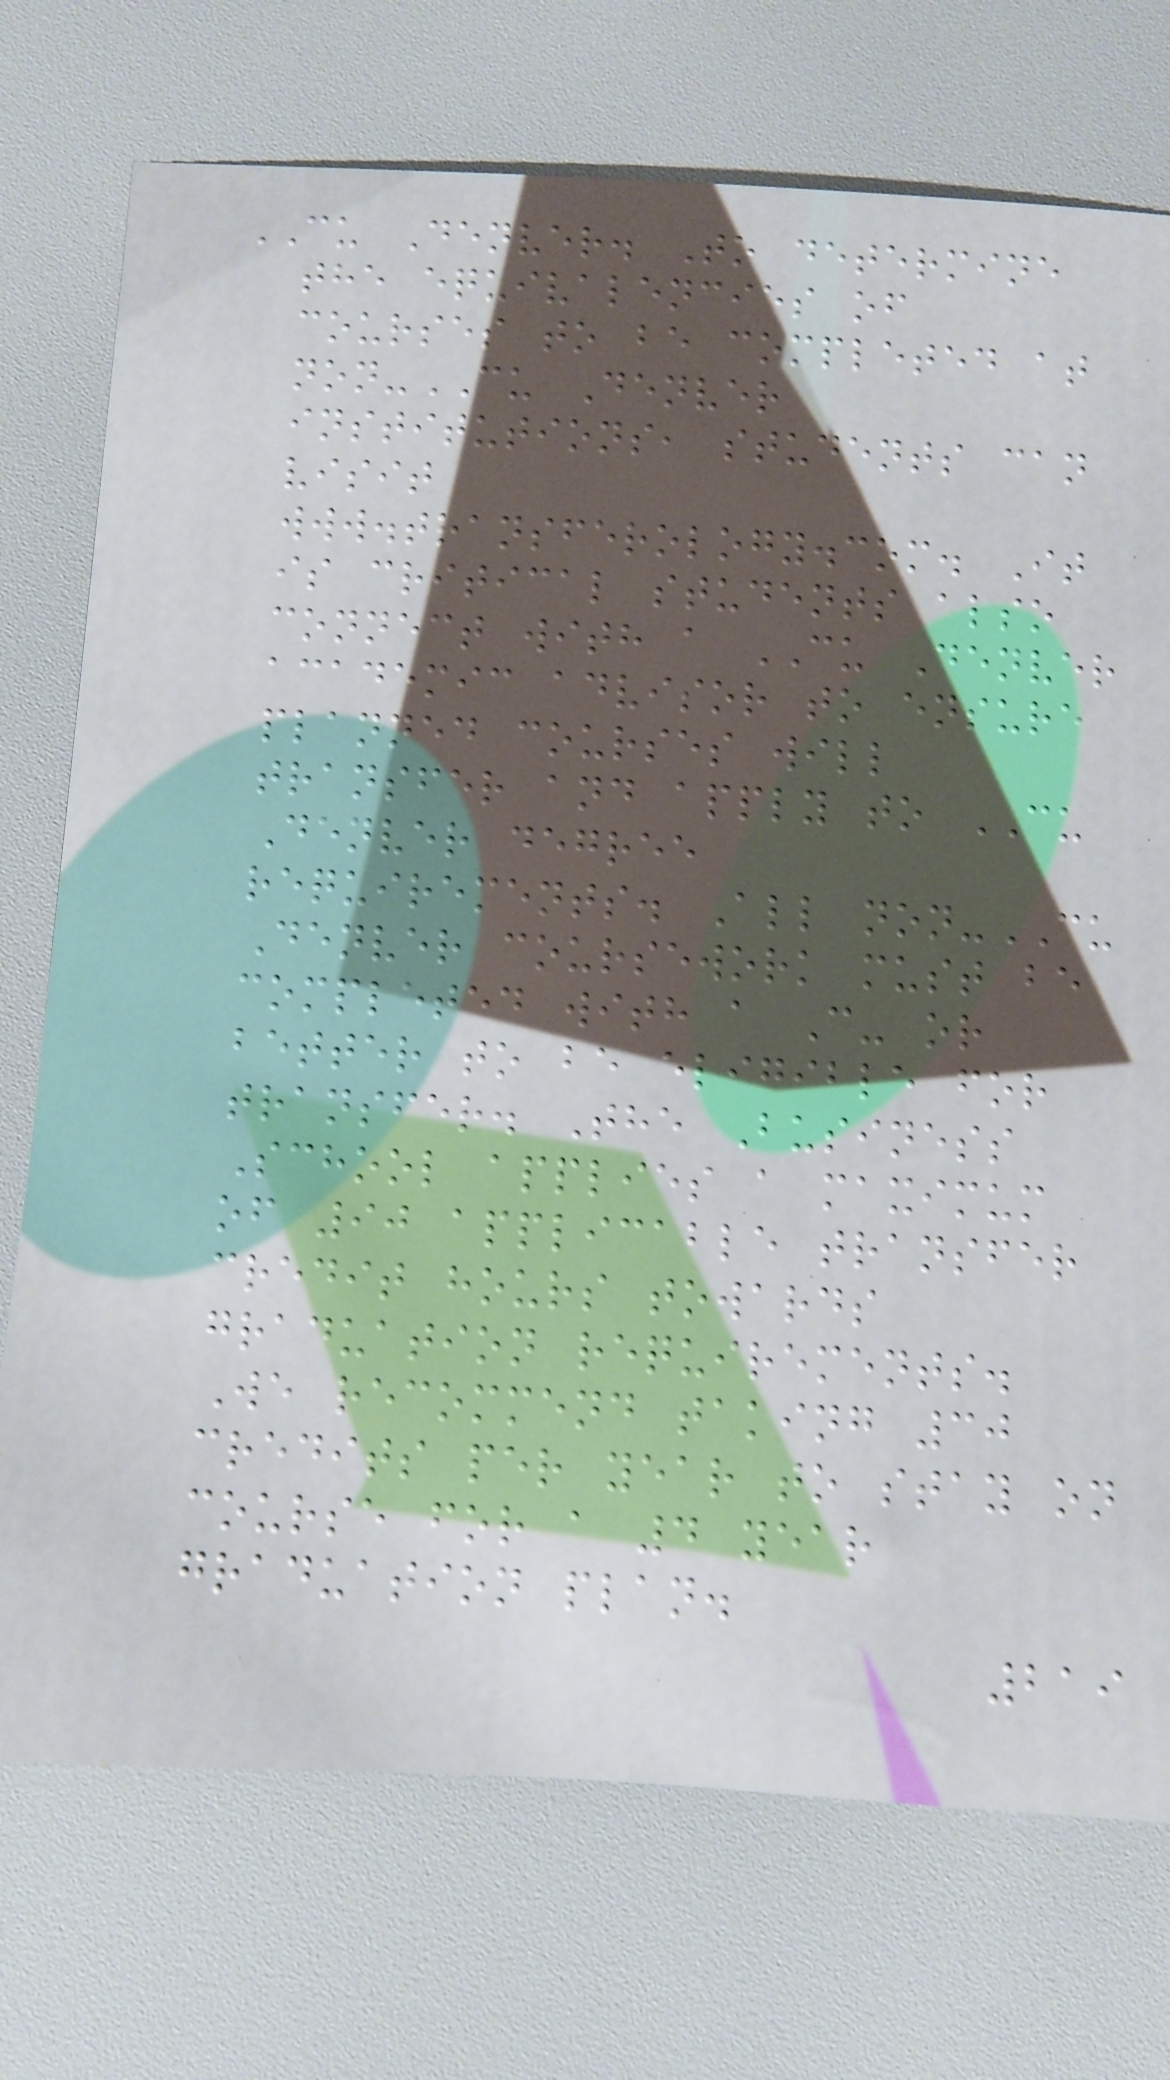CU Denver. To determine
the equivalencies of
courses to be completed at
non-CU Denver
institutions, students can
visit
www.transferology.com. It
is critical students also
connect with a CU Denver
academic advisor to ensure
planned courses will
transfer and apply to CU
Denver degree
requirements. All non-CU
Denver coursework must be
completed with a C- or
better to be eligible for
transfer. The Business
School applies a maximum
of 90 applicable transfer
credit hours towards
graduation requirements.
We recommend taking 30
credits per year to stay on
course for a 4 year
graduation plan.
219
